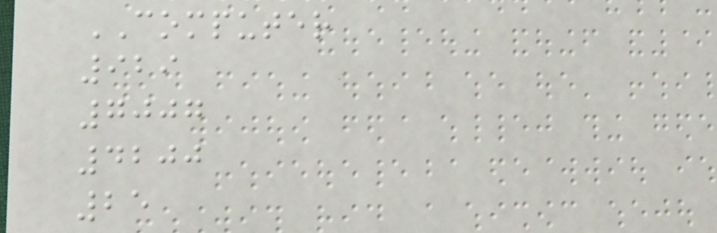COMPUTER
929
7007
4200
25
